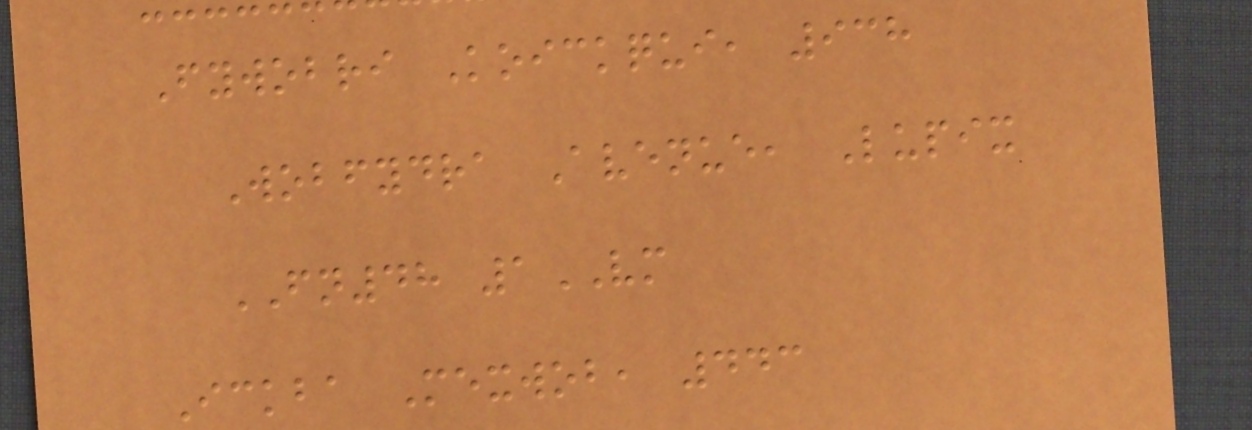Fywobri Koickqui, 938
Wobfydra Avenue, Lupix
FN48 1VM
Ickba Mexwob, 443
